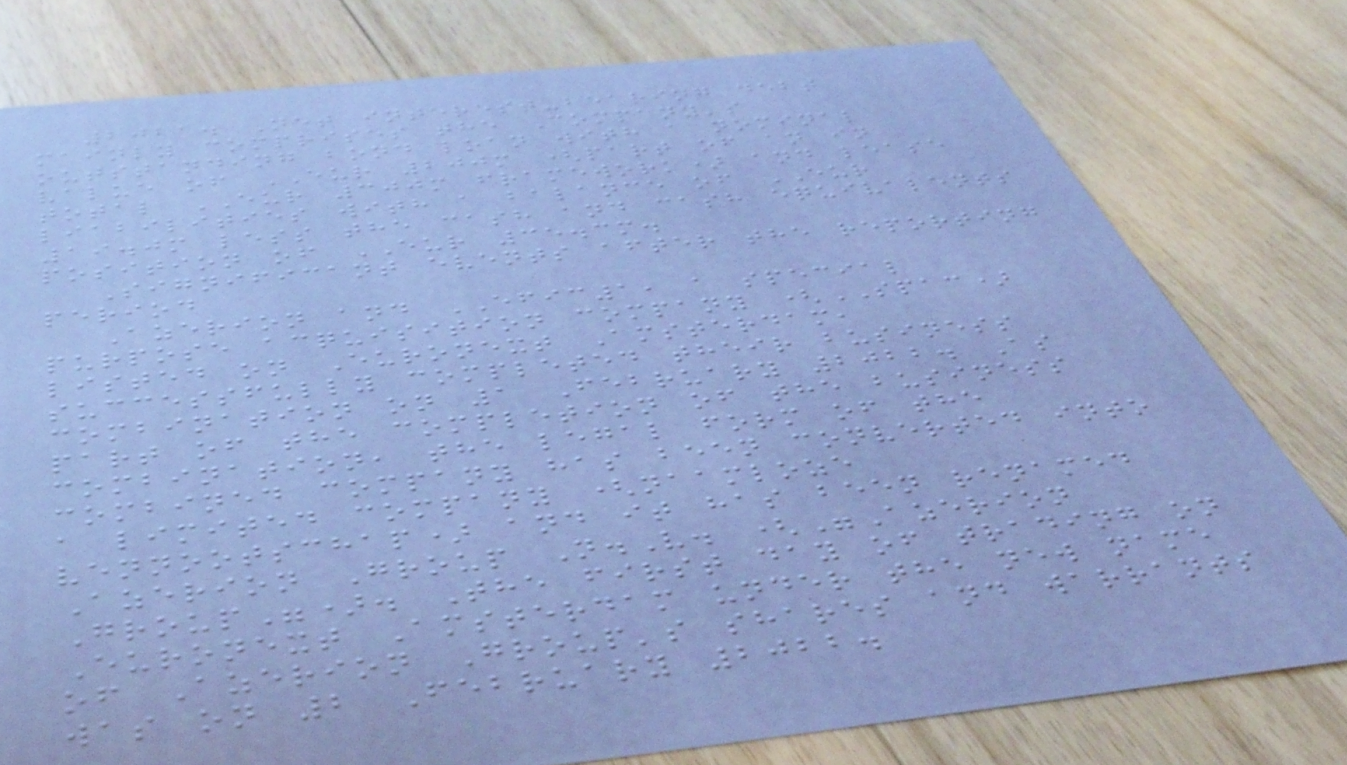2021. Net interest-bearing debt
mainly comprises the Company's
outstanding bond loan with a nominal
value of EUR 200m (part of an in
total EUR 300m framework) and lease
liabilities with a balance of EUR
19.0m less the cash and cash equivalents
position of EUR 35.3m.
Significant events after the reporting
period
Azerion and EFIC1, a special
purpose acquisition company (SPAC)
listed on Euronext Amsterdam,
successfully completed their business
combination on 1 February 2022. As
part of the completion of the business
combination, the legal form of the
combined company has been converted into
a limited company (naamloze
vennootschap) and it has been renamed
Azerion Group N.V. ("Azerion
Group"). The first day of trading on
Euronext Amsterdam under the new name
of Azerion Group's shares and warrants
was on 2 February 2022.
